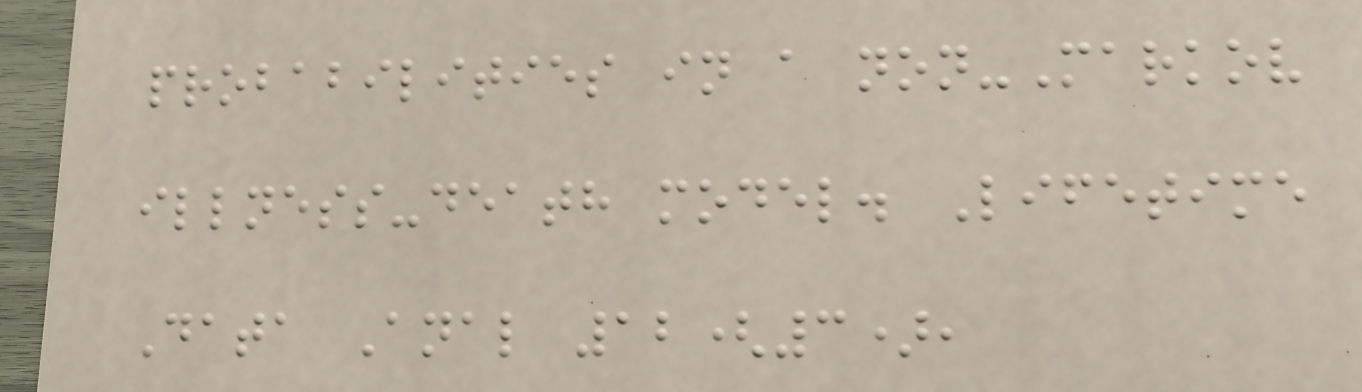probabilities in a non-Markov
illness-death model. Lifetime
Data Anal 12(3),
